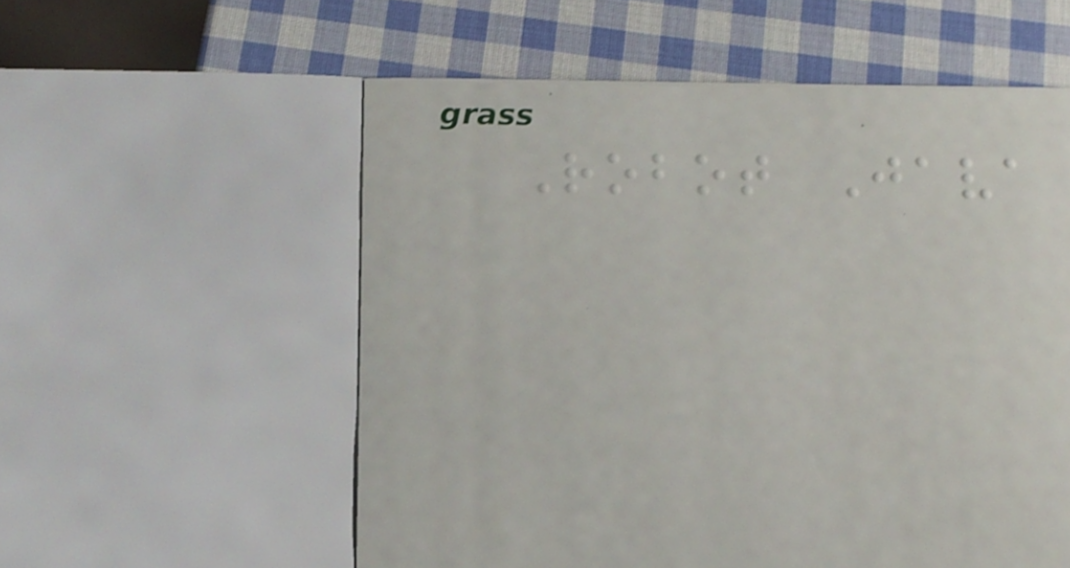Robot Java
